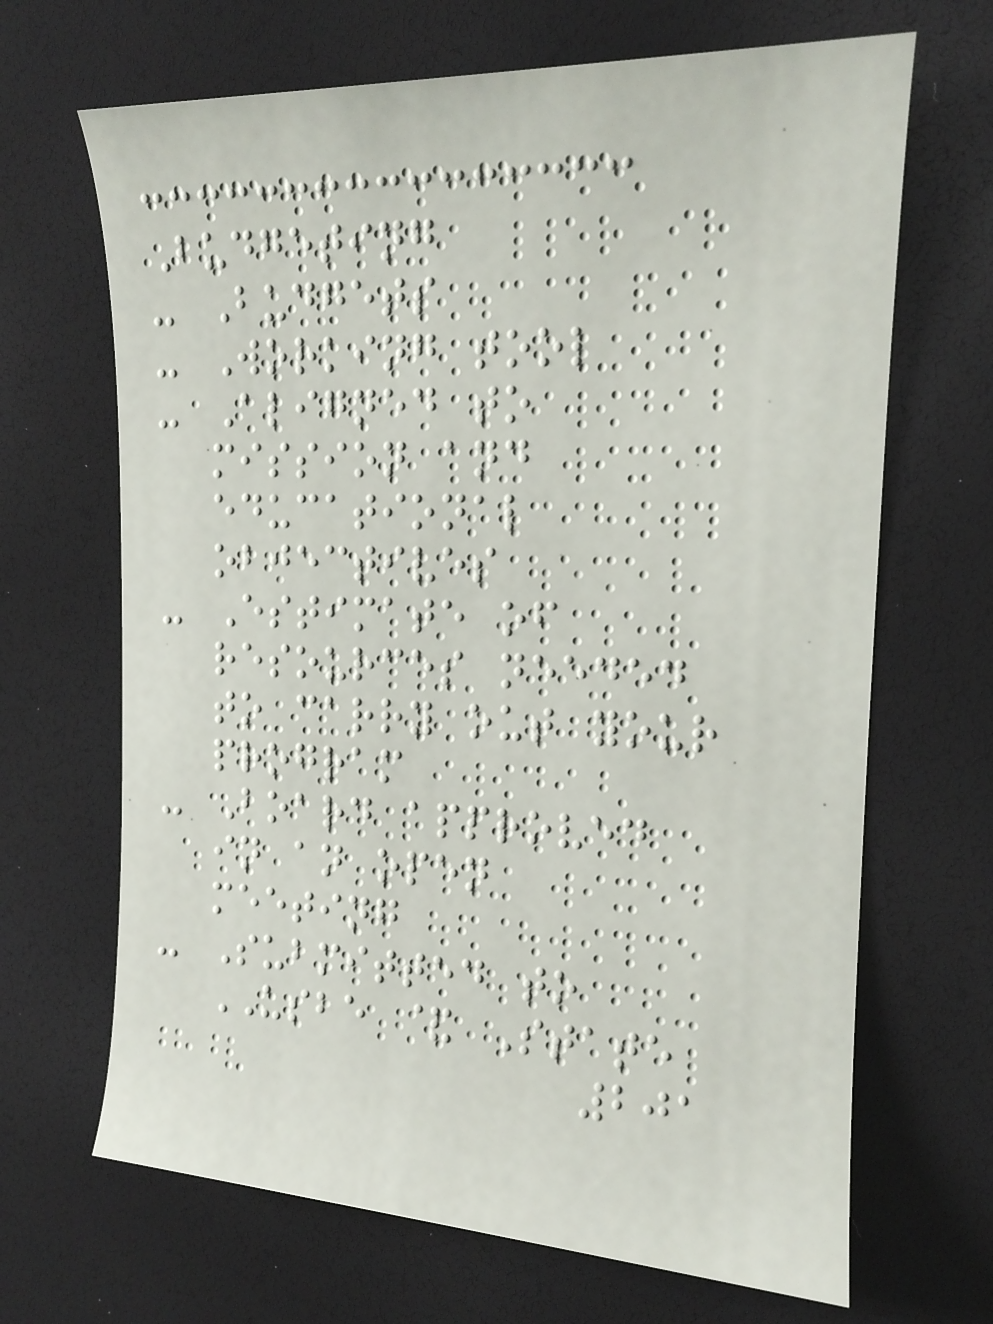Budgeting
- Budgets
- Working tool
- Aligned to
mission and
educational
objectives
- Estimate of
resources needed
to carry out your
program
- Board approved
in an open
meeting
- Submitted to
USBE & State
201
